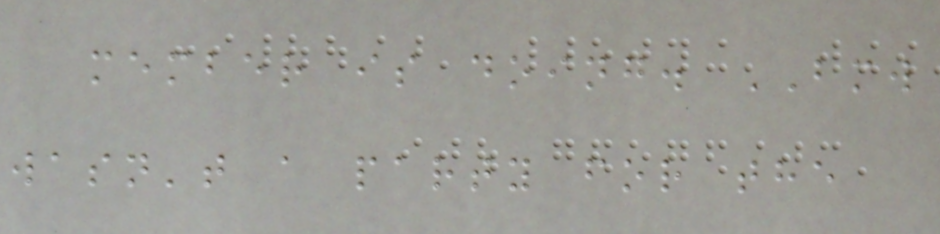member is doing. BMW
wasn't a party for the
